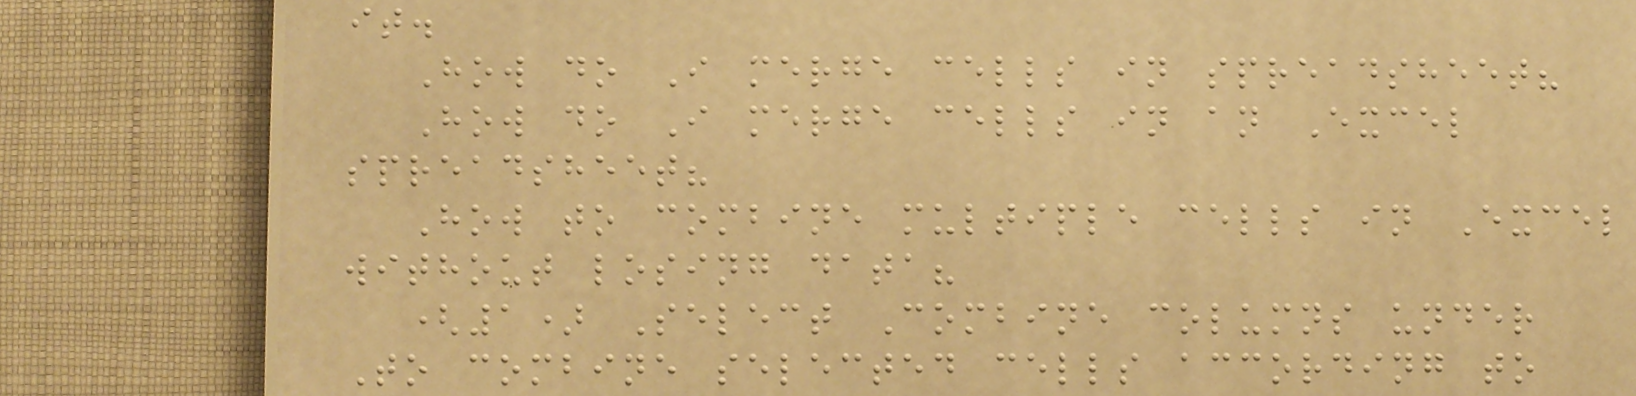it.
How do I merge cells in spreadsheet?
How do I merge cells in an Excel
spreadsheet?
How to combine multiple cells in Excel
without losing data?
(1) Select Combine columns under
To combine selected cells according to
